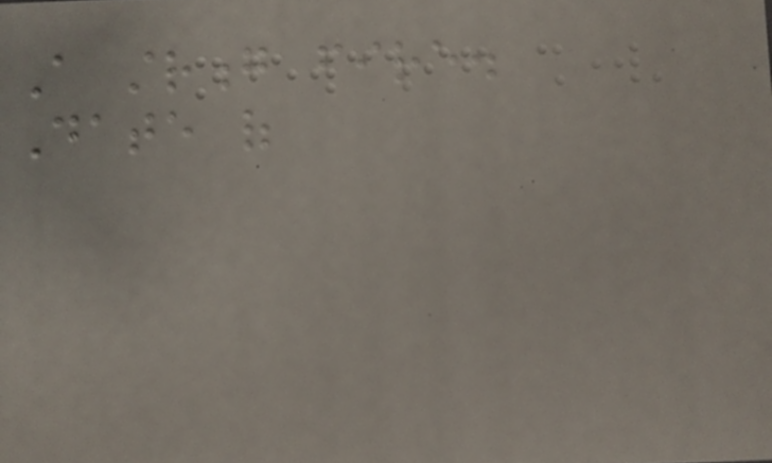A strong fire.
Date of
